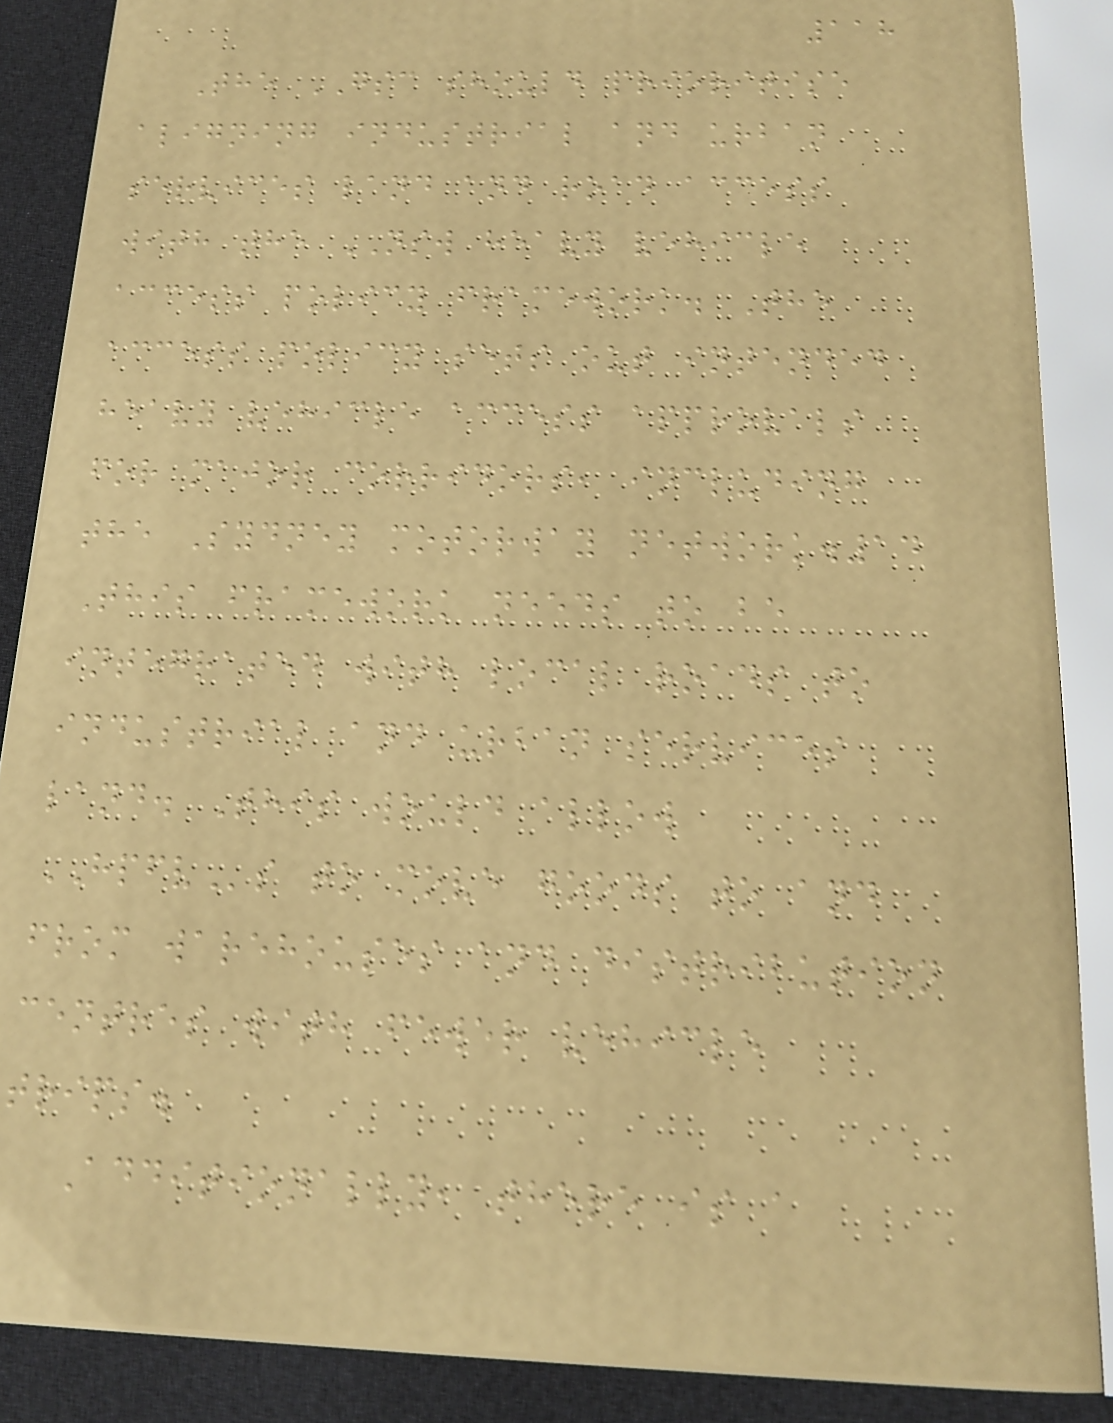118
The GSC should prioritise
aligning industrial and urban
services land and road access
with the NSW heavy vehicle
access policy framework. The
access policy sets out intended
heavy vehicle access approvals
for major corridors, including
the Sydney motorway network.14
This framework needs to be
integrated with local roads to
industrial and urban services
land. This would allow
HPFVs to move goods to and
from warehouses and distribution
centres with fewer vehicle
trips.
Additionally, there is a
